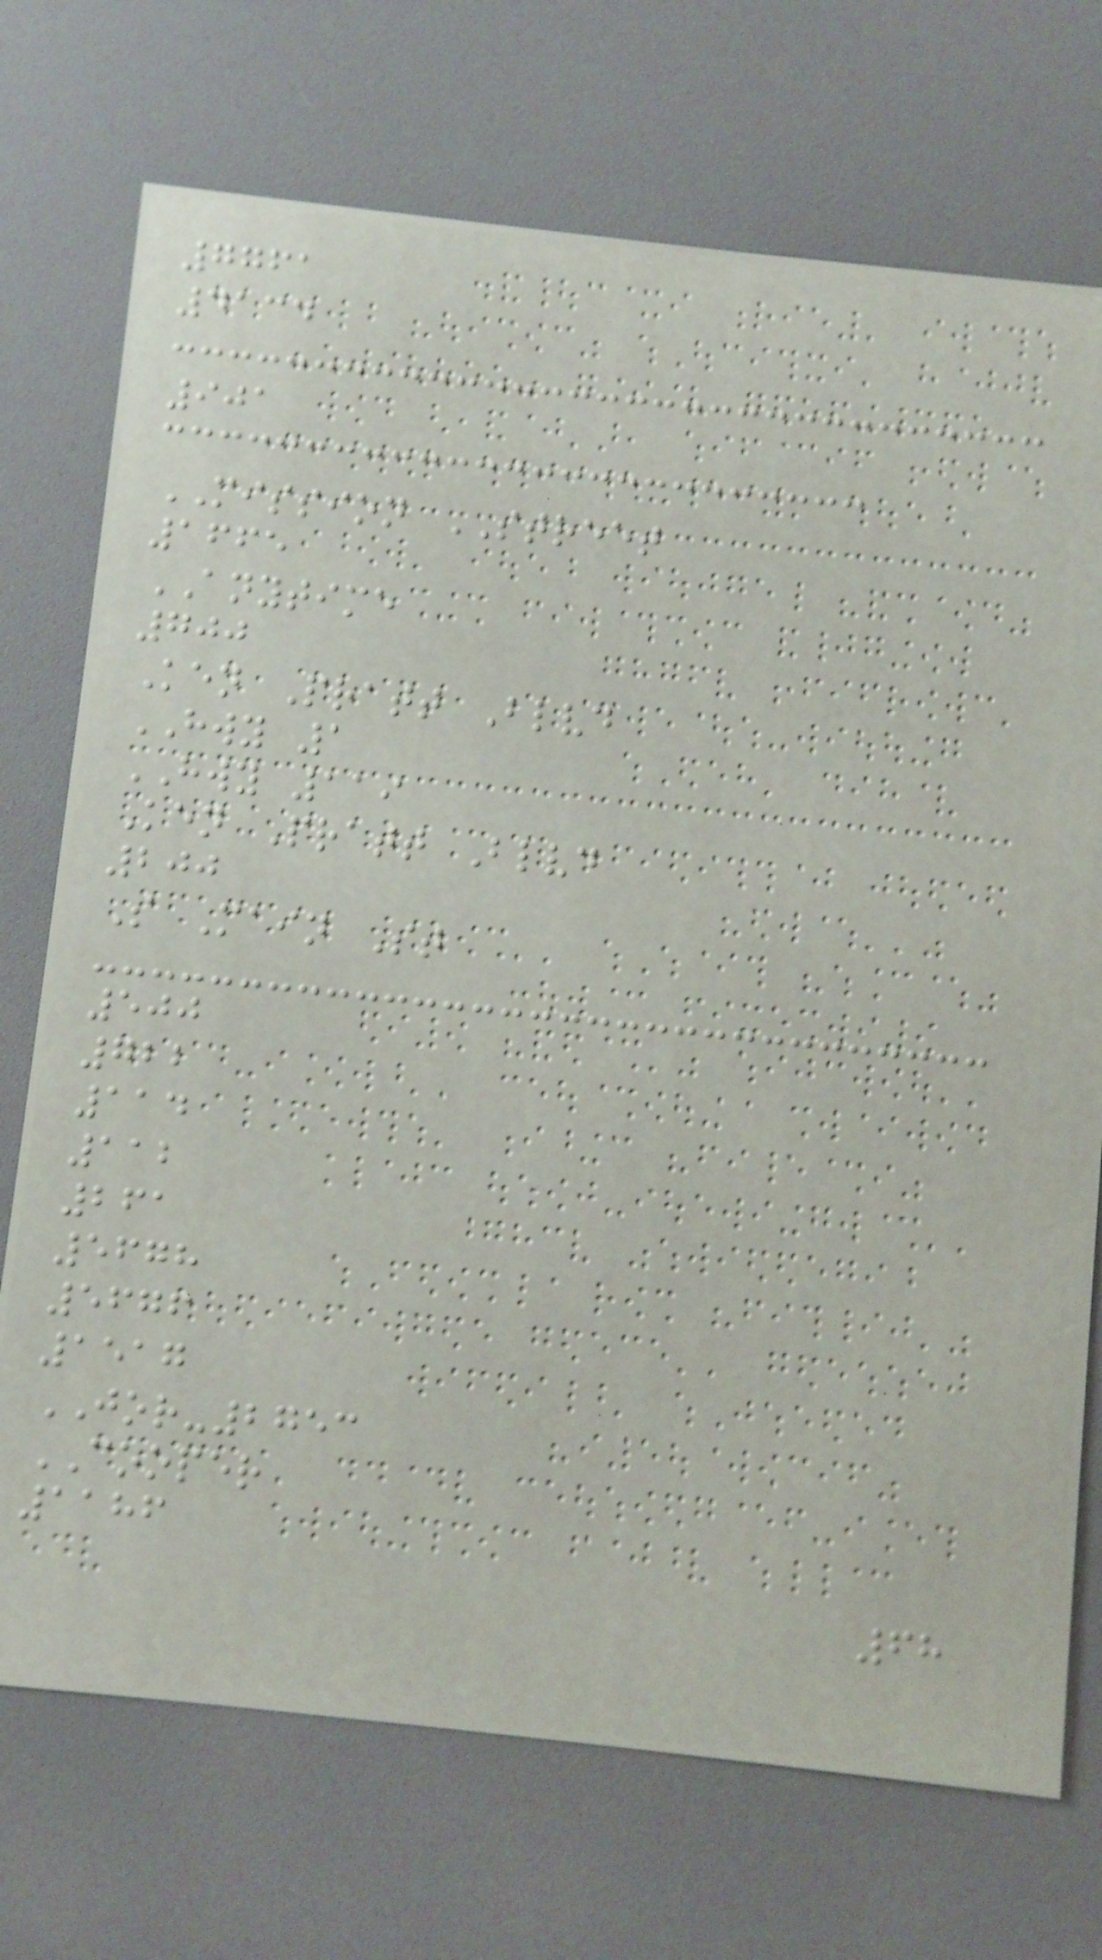7761
4134
901
MISSION STREET
1665
ANYTIME
700
Ken Pratt Blvd
HWY 1
HWY 119
Ken Pratt Blvd
200
S Main St
500
722
114
112
261
5678
5676
1517
JOR-2753
COOPER
1186
68
